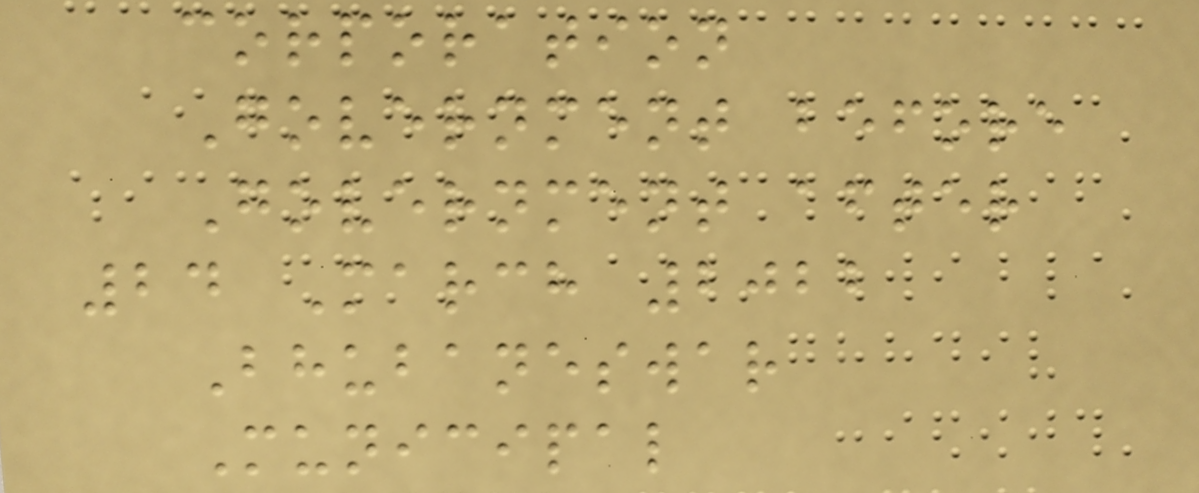corporation
Government before
Government after
24 March 2022
Bhubaneswar
Municipal
